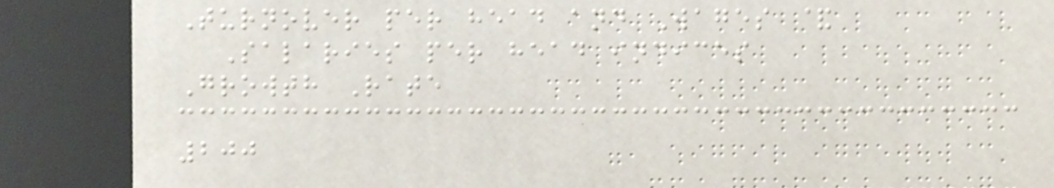Turnover per head and Wages &
Salaries per head indices
Growth Rate
200
